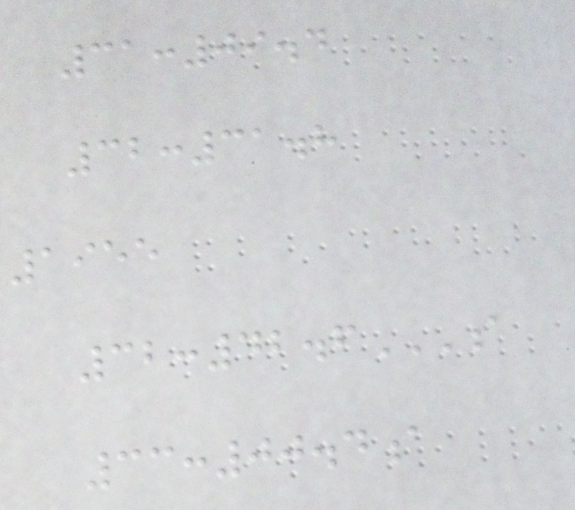31:09.4
32:31.8
1955
32:42.6A
33:00.4A
